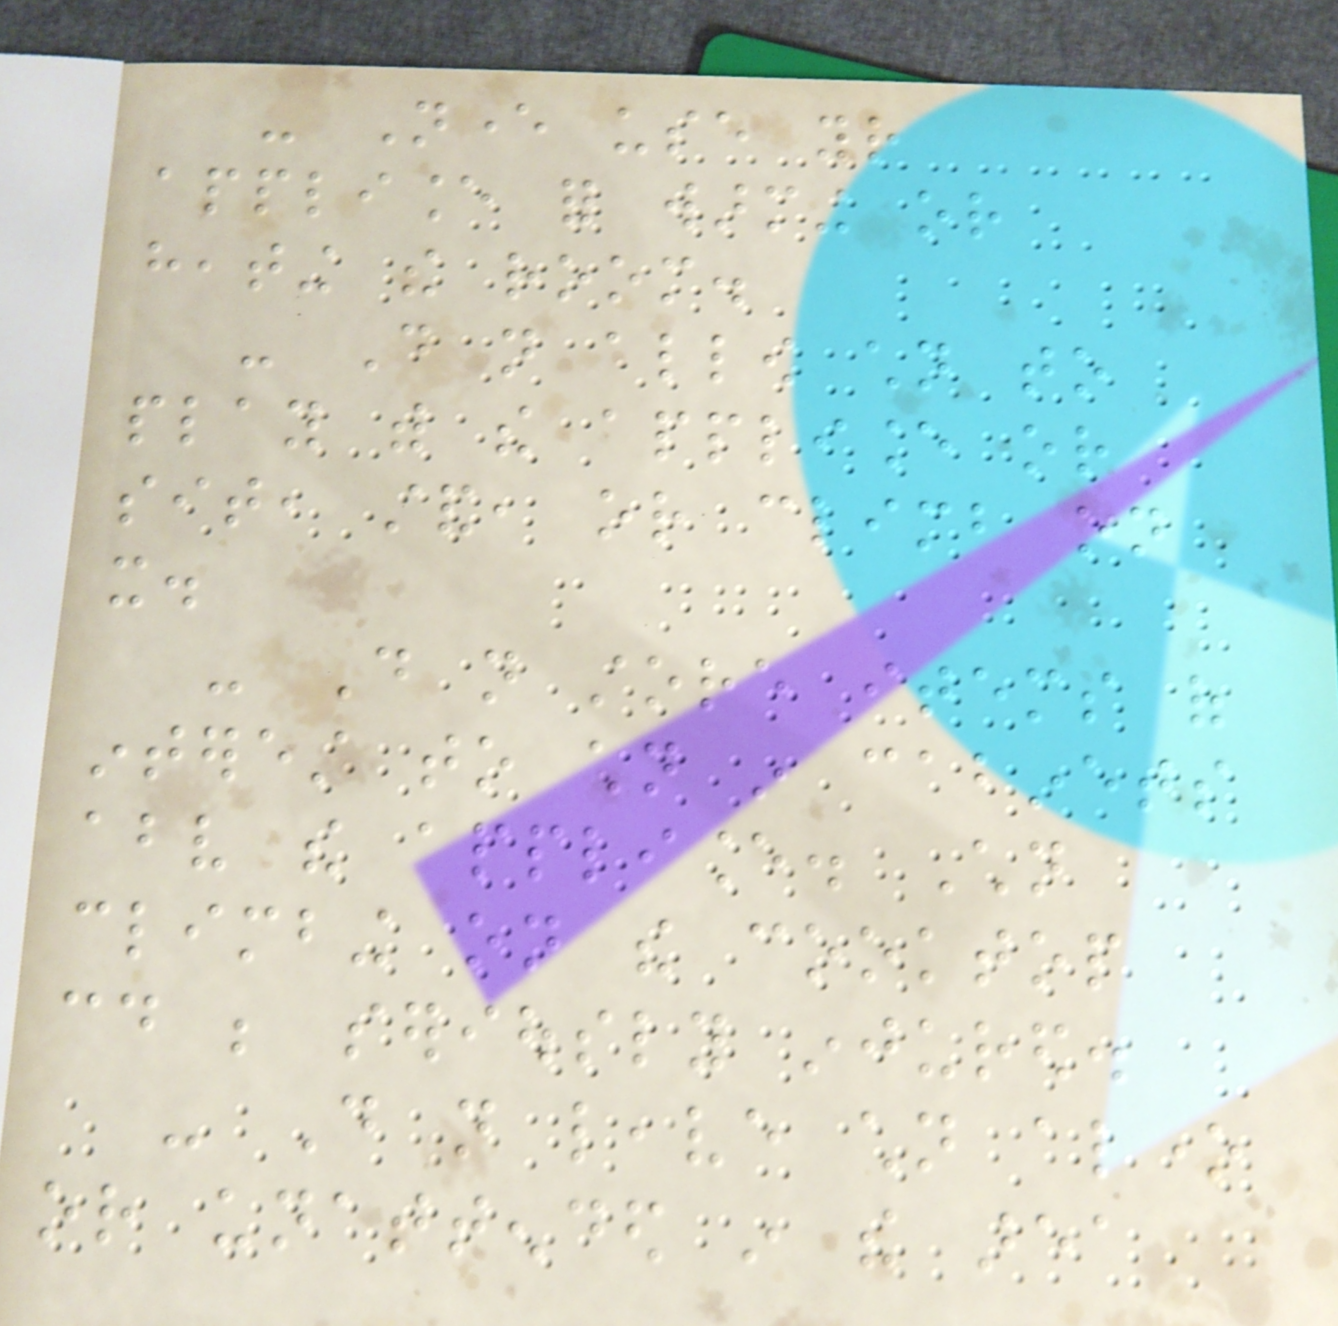- Never use your
appliance for warming or
heating the room.
- Do not allow children to
play with the appliance or
sit, stand, or climb on
it.
- Do not store items of
interest to children in cabinets
above the appliance. Children
climbing on the cooktop
could be seriously injured.
- Do not leave children alone
or unattended in the area
